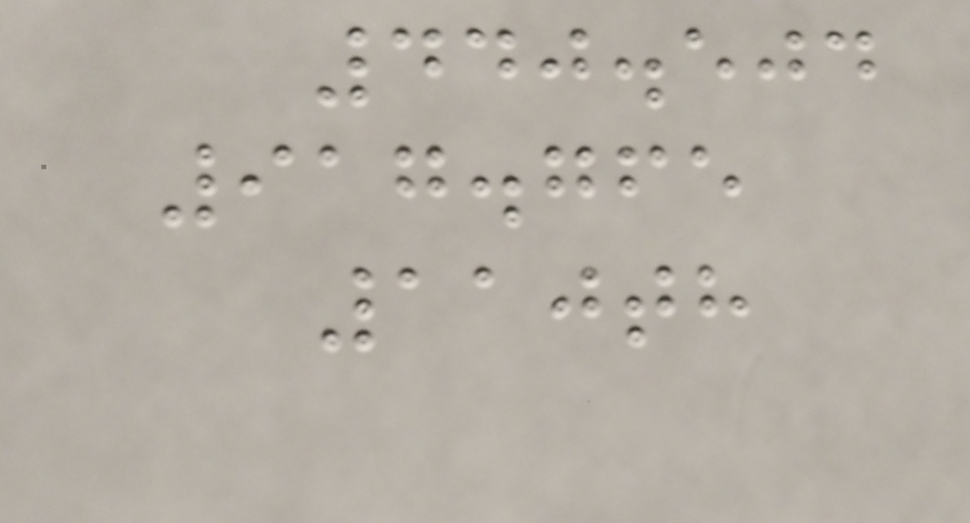440.504
917.765
110th
